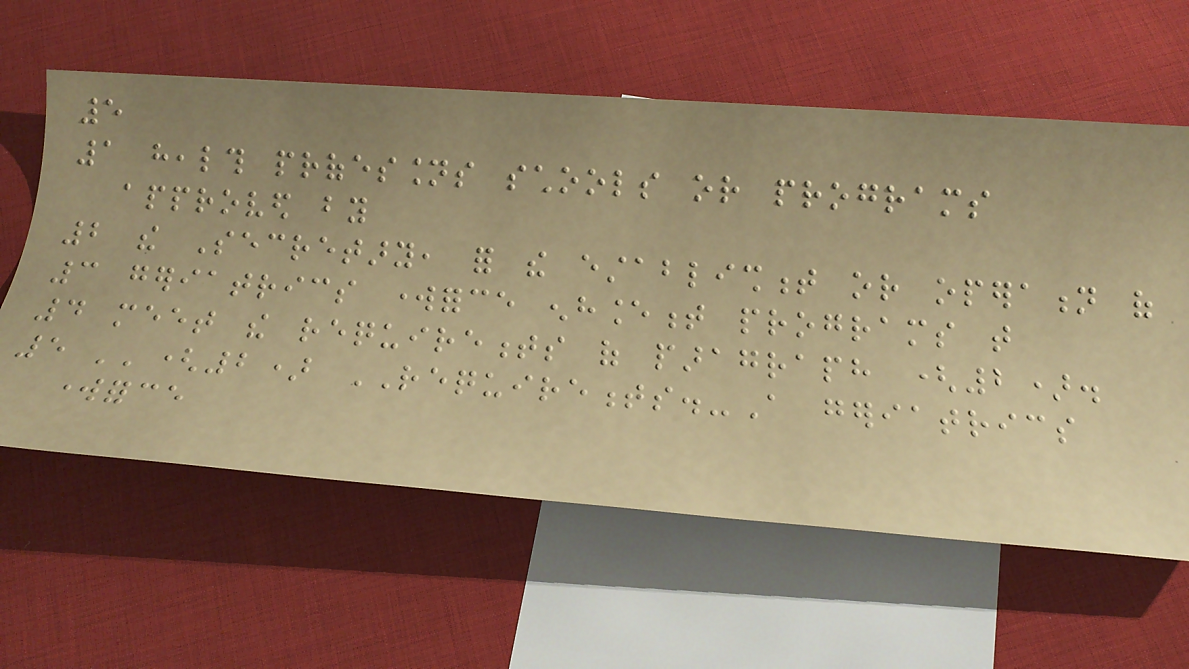5
1 health professions schools or programs
approved by
2 the Secretary, for the establishment or operation of
3 geriatrics workforce enhancement programs that
4 meet the requirements of paragraph (2).
5 ''(2) REQUIREMENTS.-A geriatrics
workforce
